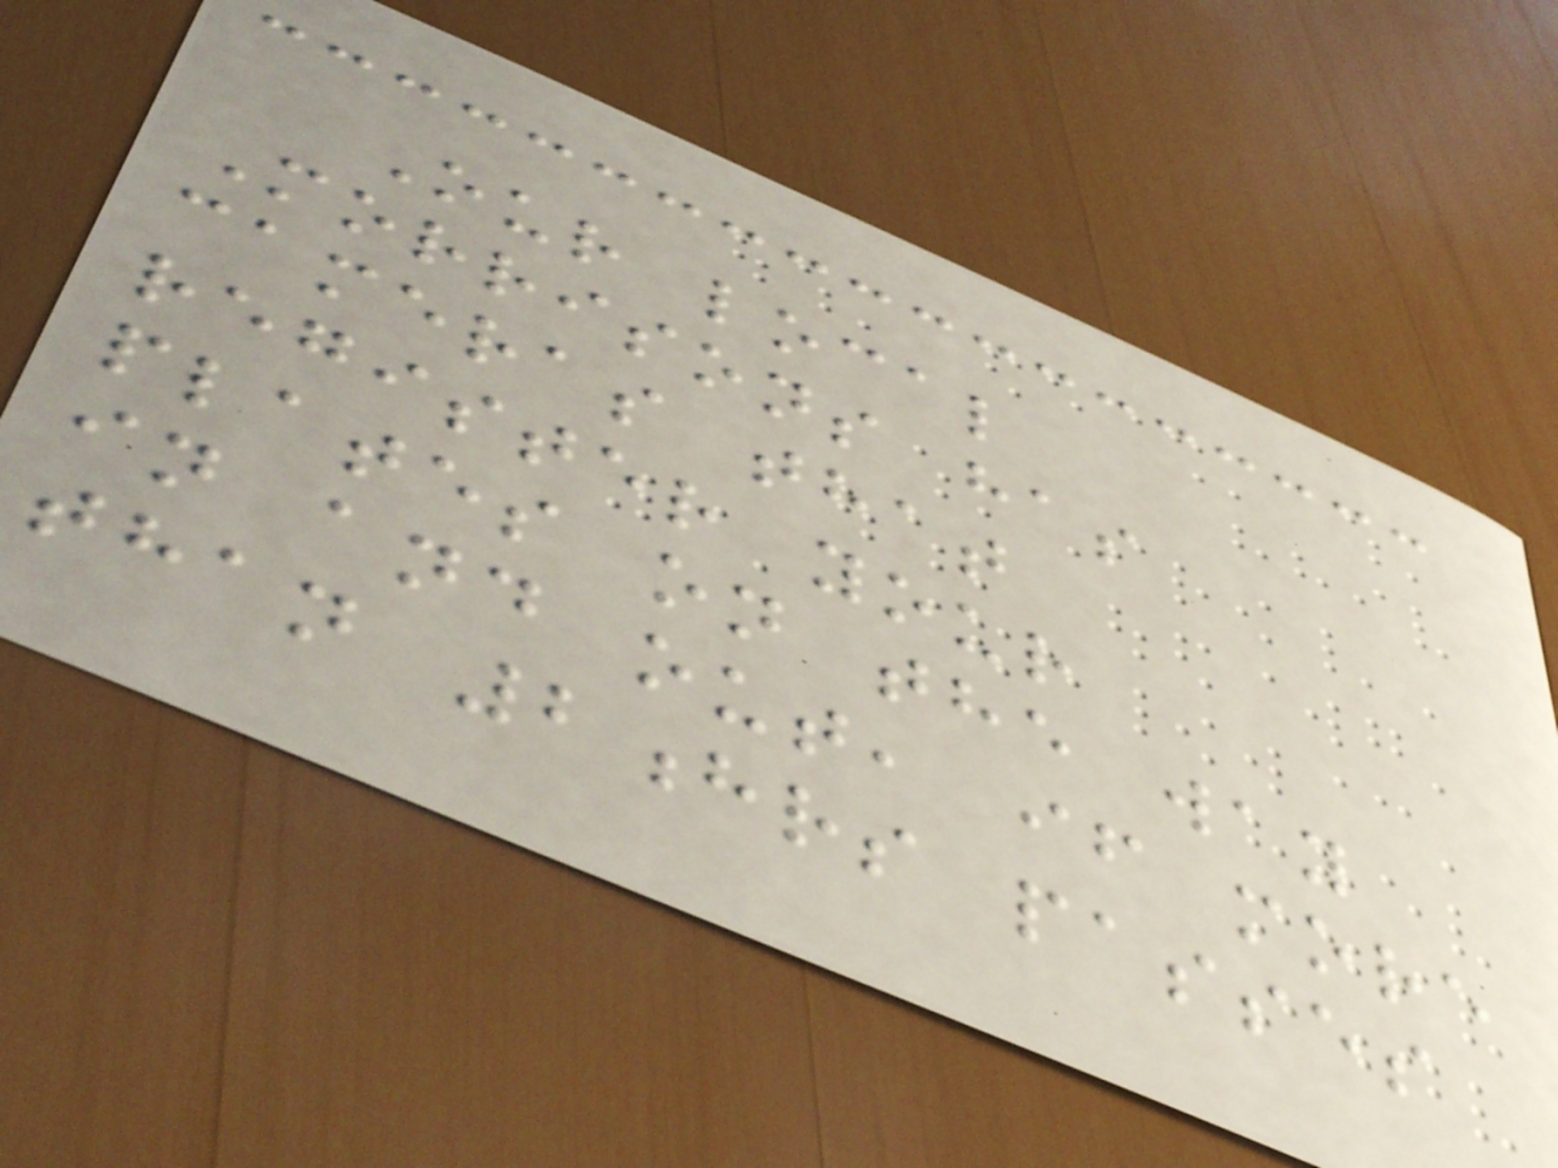Our local
Morrisons has
cameras that
register your
plates on the way
in and out, if more
than 2hrs passes
